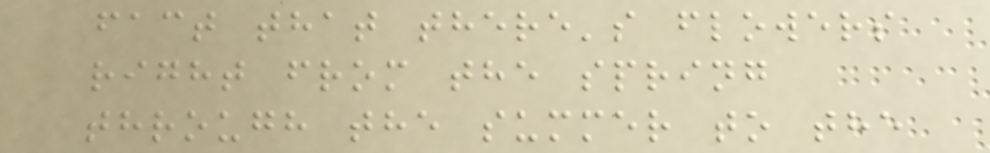fact that there's flowers
right from the spring
through the summer to the
